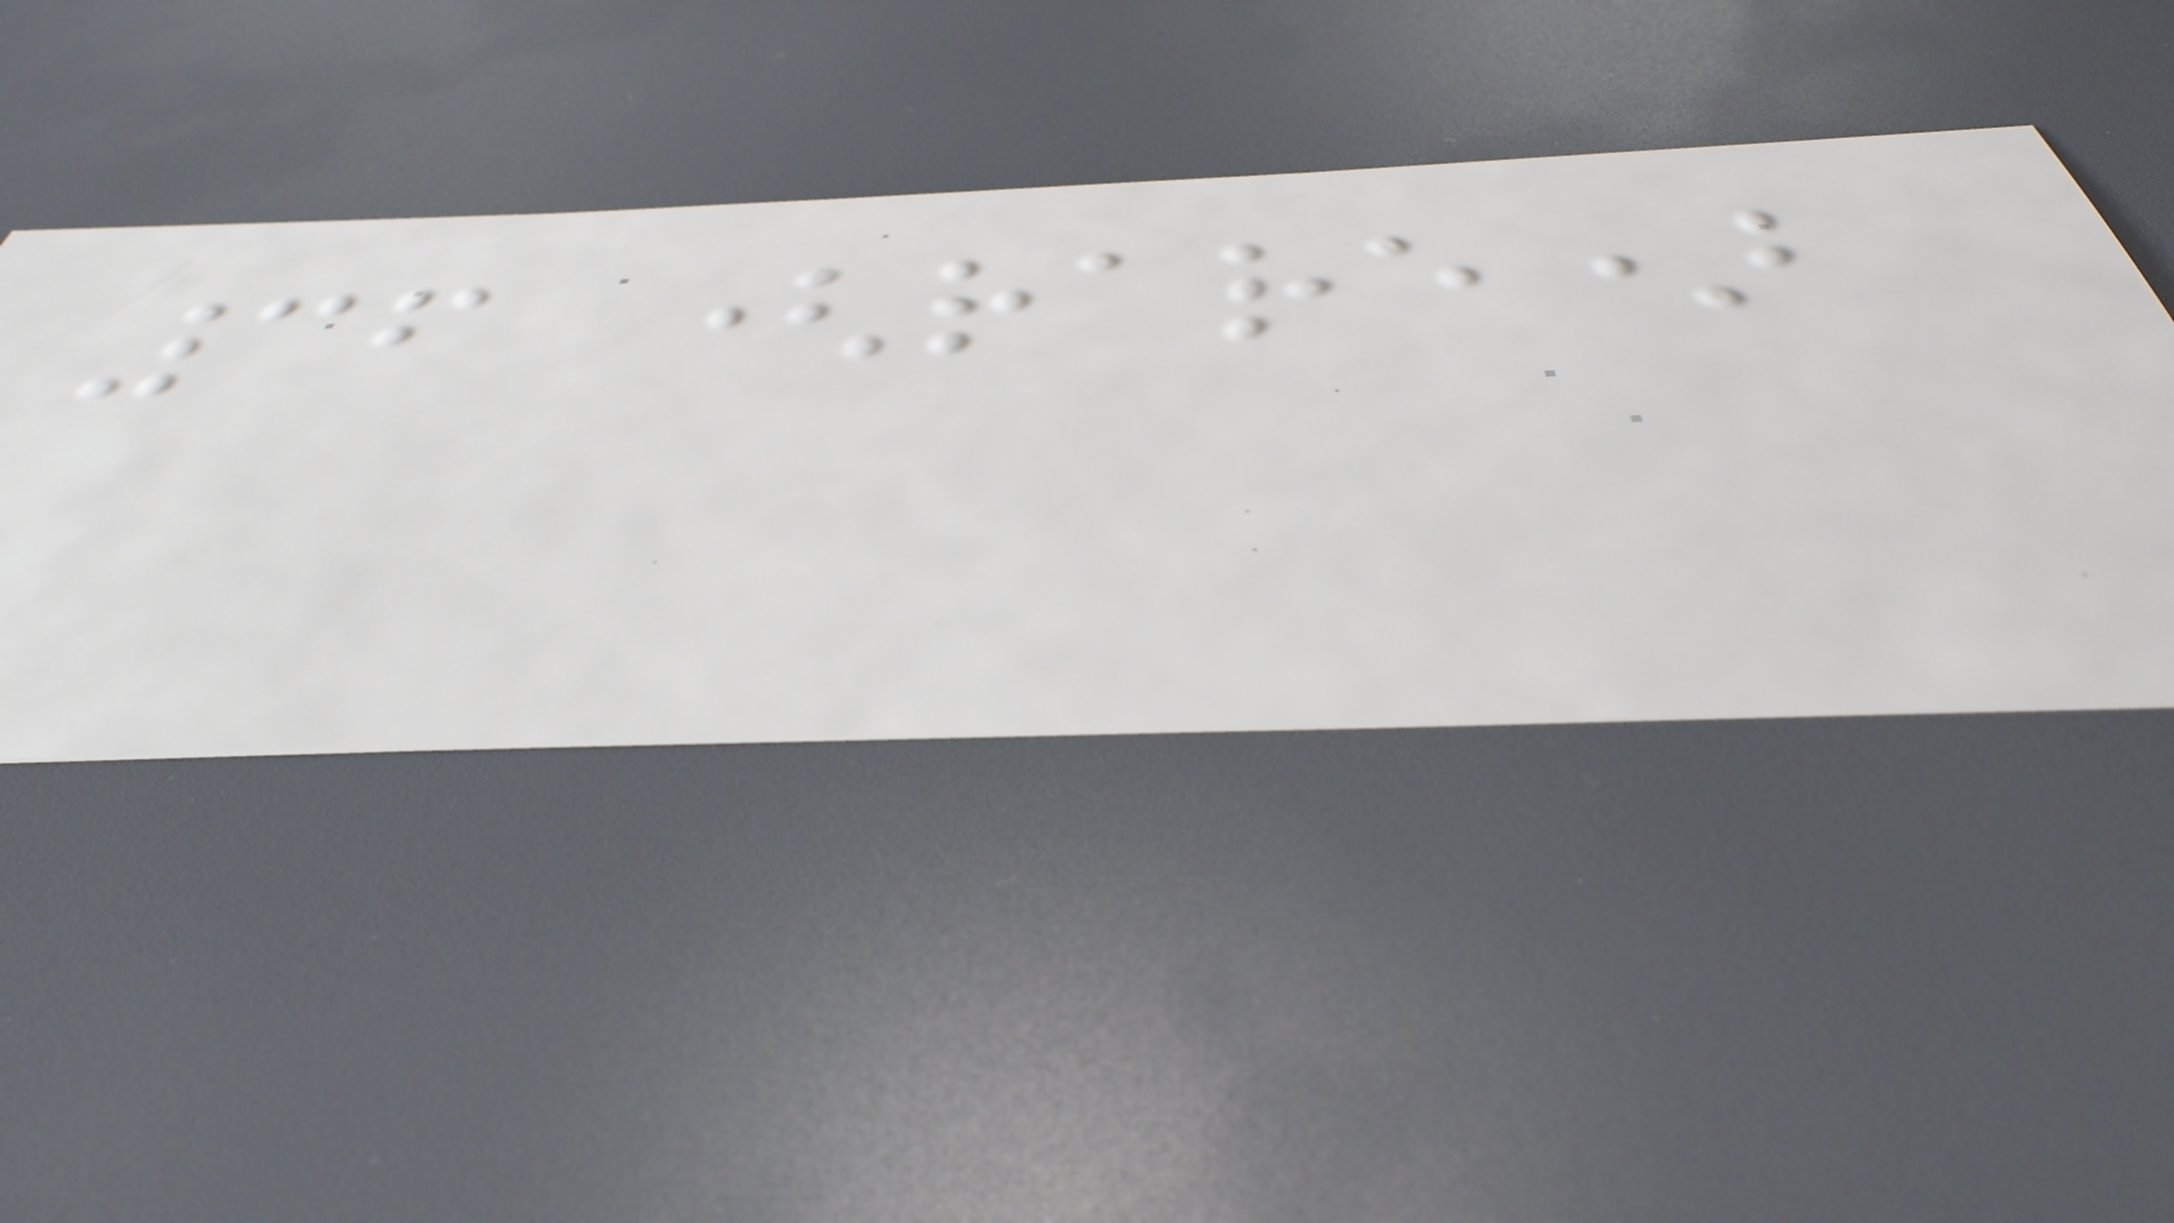36 (rare)
